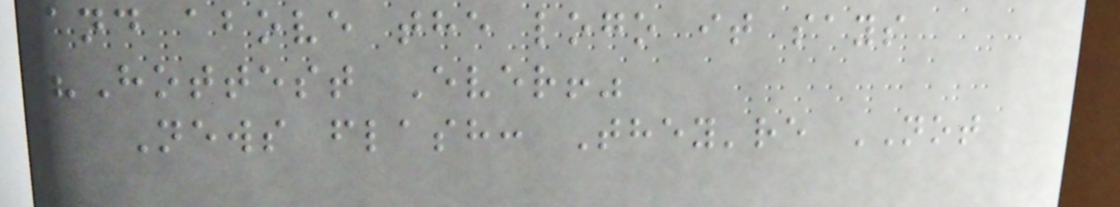and above the logo it says
"Hottest Ever!"
News flash: They're NOT
